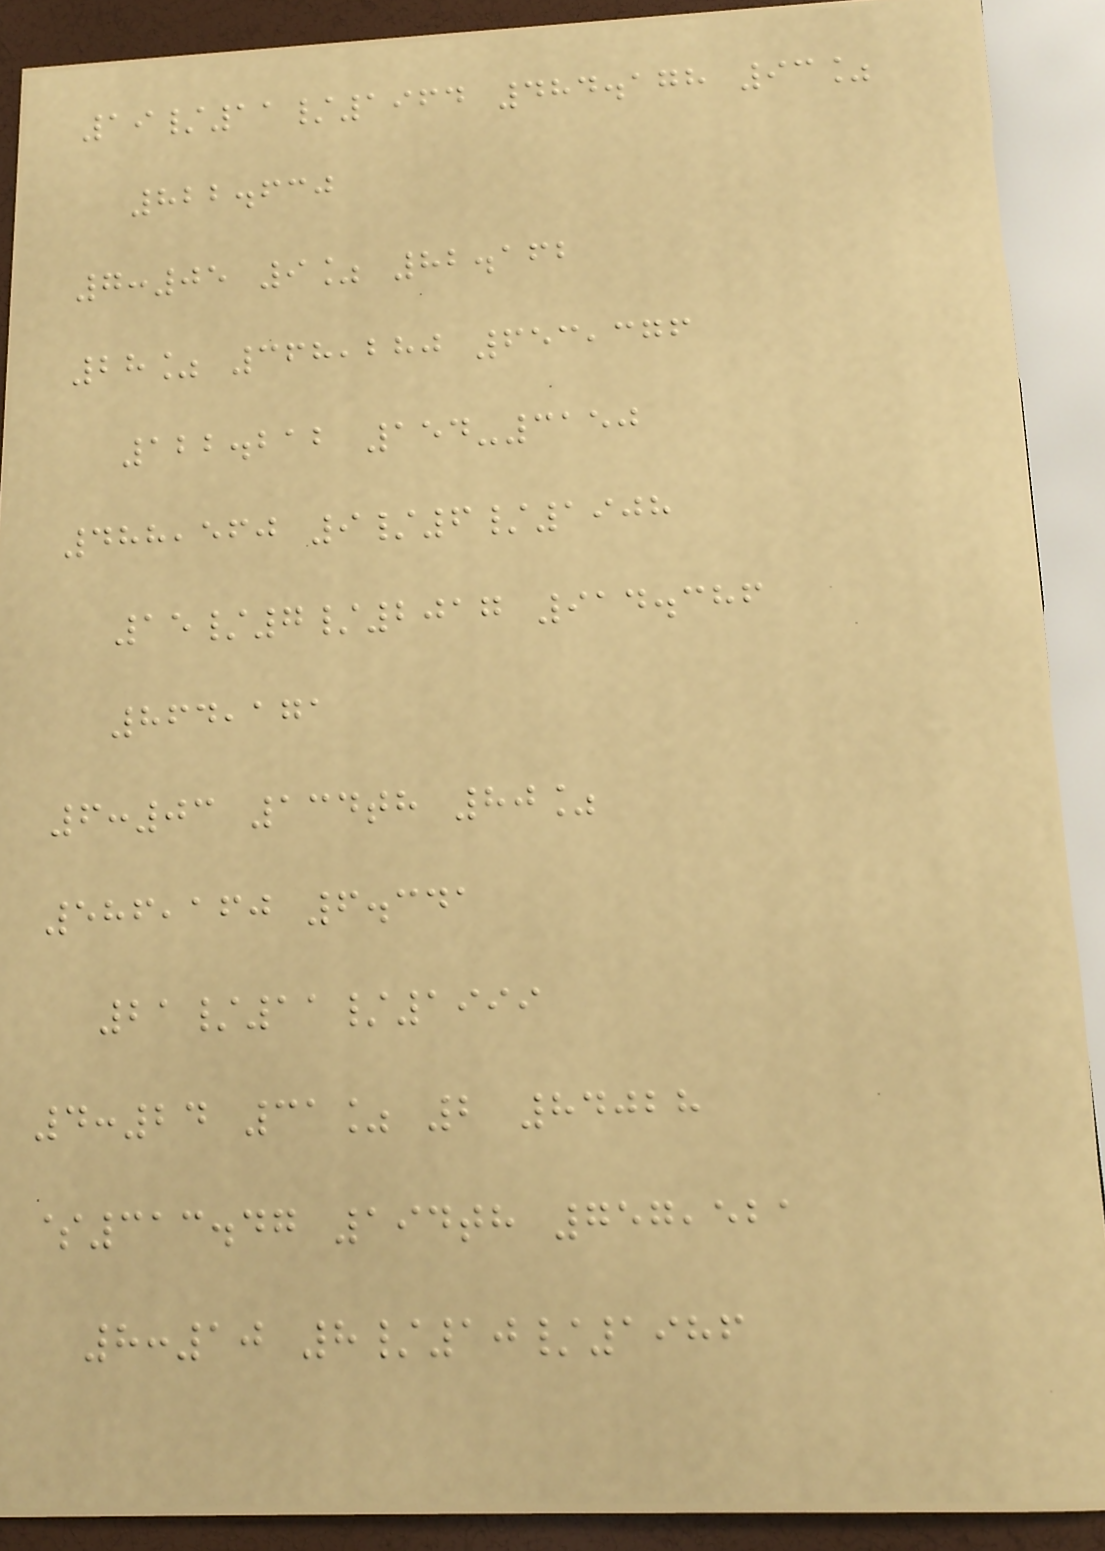19/11/1964 484.178 93%
822.630
7:05 9% 82.162
28% 368,280 653,376
122.212 154-3150
488,560 9/6/1908
15/7/2017 914.386
864,171
6:03 134th 80%
586,160 6.341
21/11/1999
4:24 31% 2 84028
$313.47 194th 757,521
8:10 8/10/1986
